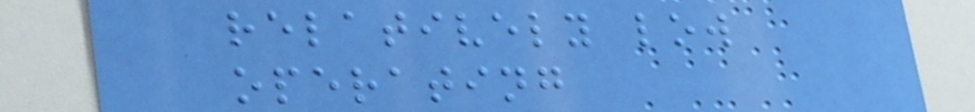relatively low
operating
